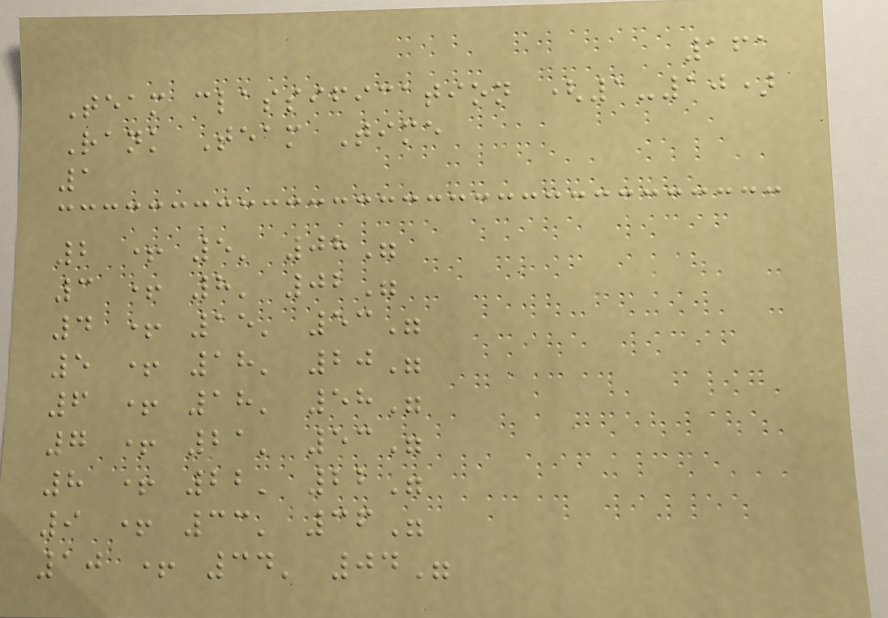161
Team classification (1-10)
Rank Team Time
1
2 + 5' 08"
3 + 8' 02"
4 + 15' 53"
5 + 18' 20"
6 + 18' 58"
7 + 21' 53"
8 + 22' 22"
9 + 33' 36"
10 + 34' 04"
